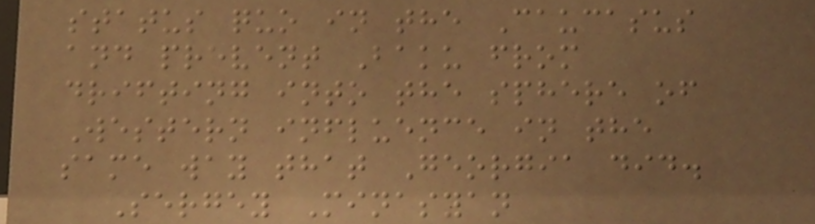status quo in the Caucasus
and prevent Baku from
drifting into the sphere of
Western influence in the
same way that Georgia did.
Sergey Minasyan
